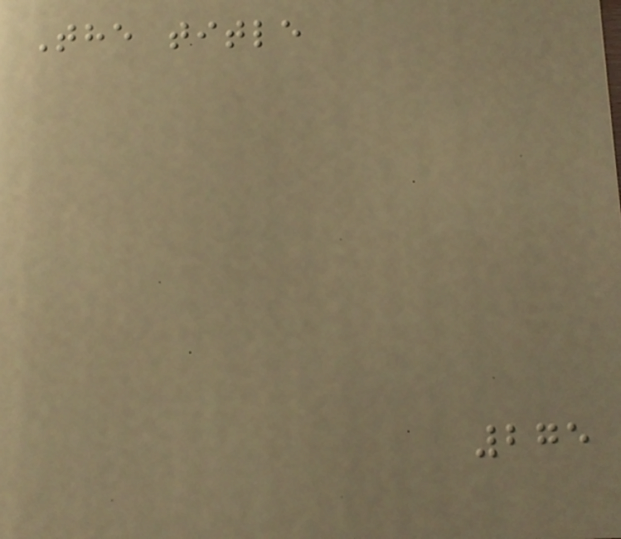The title
275
